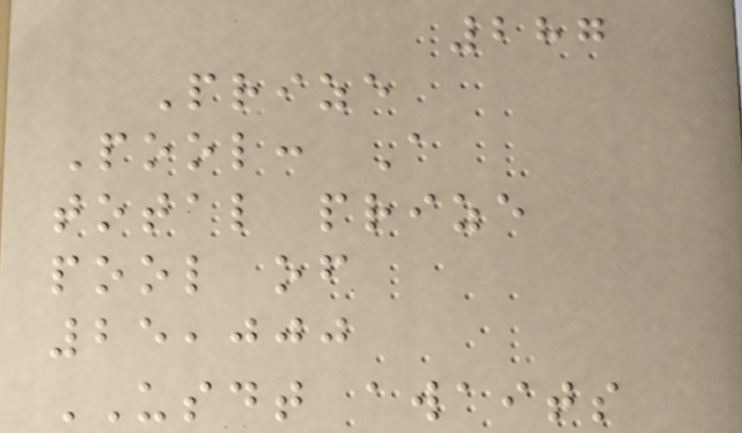287
Prize
Pool: A
total prize
pool of
25,000
USDT awaits
